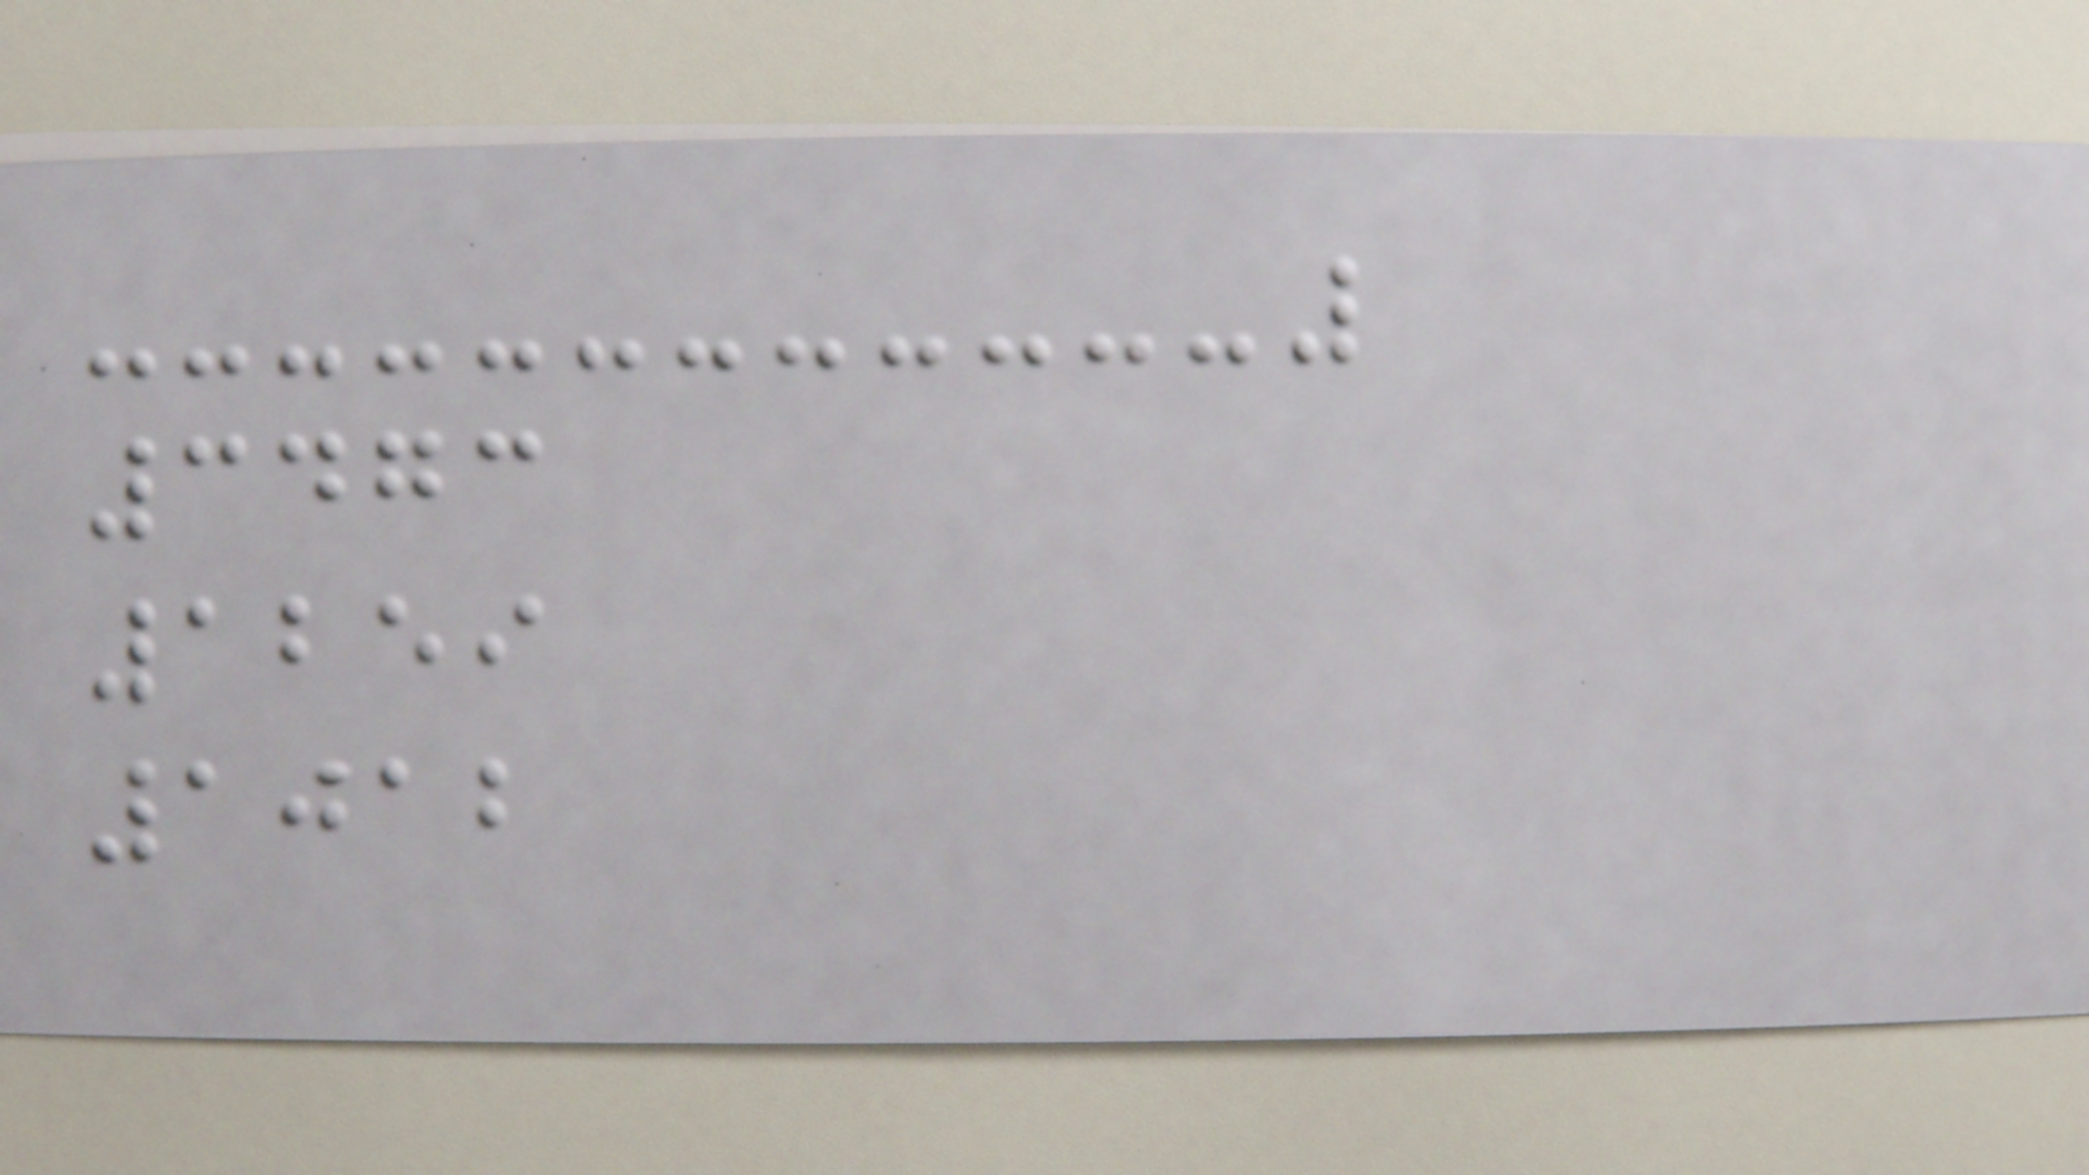3473
1259
1012
